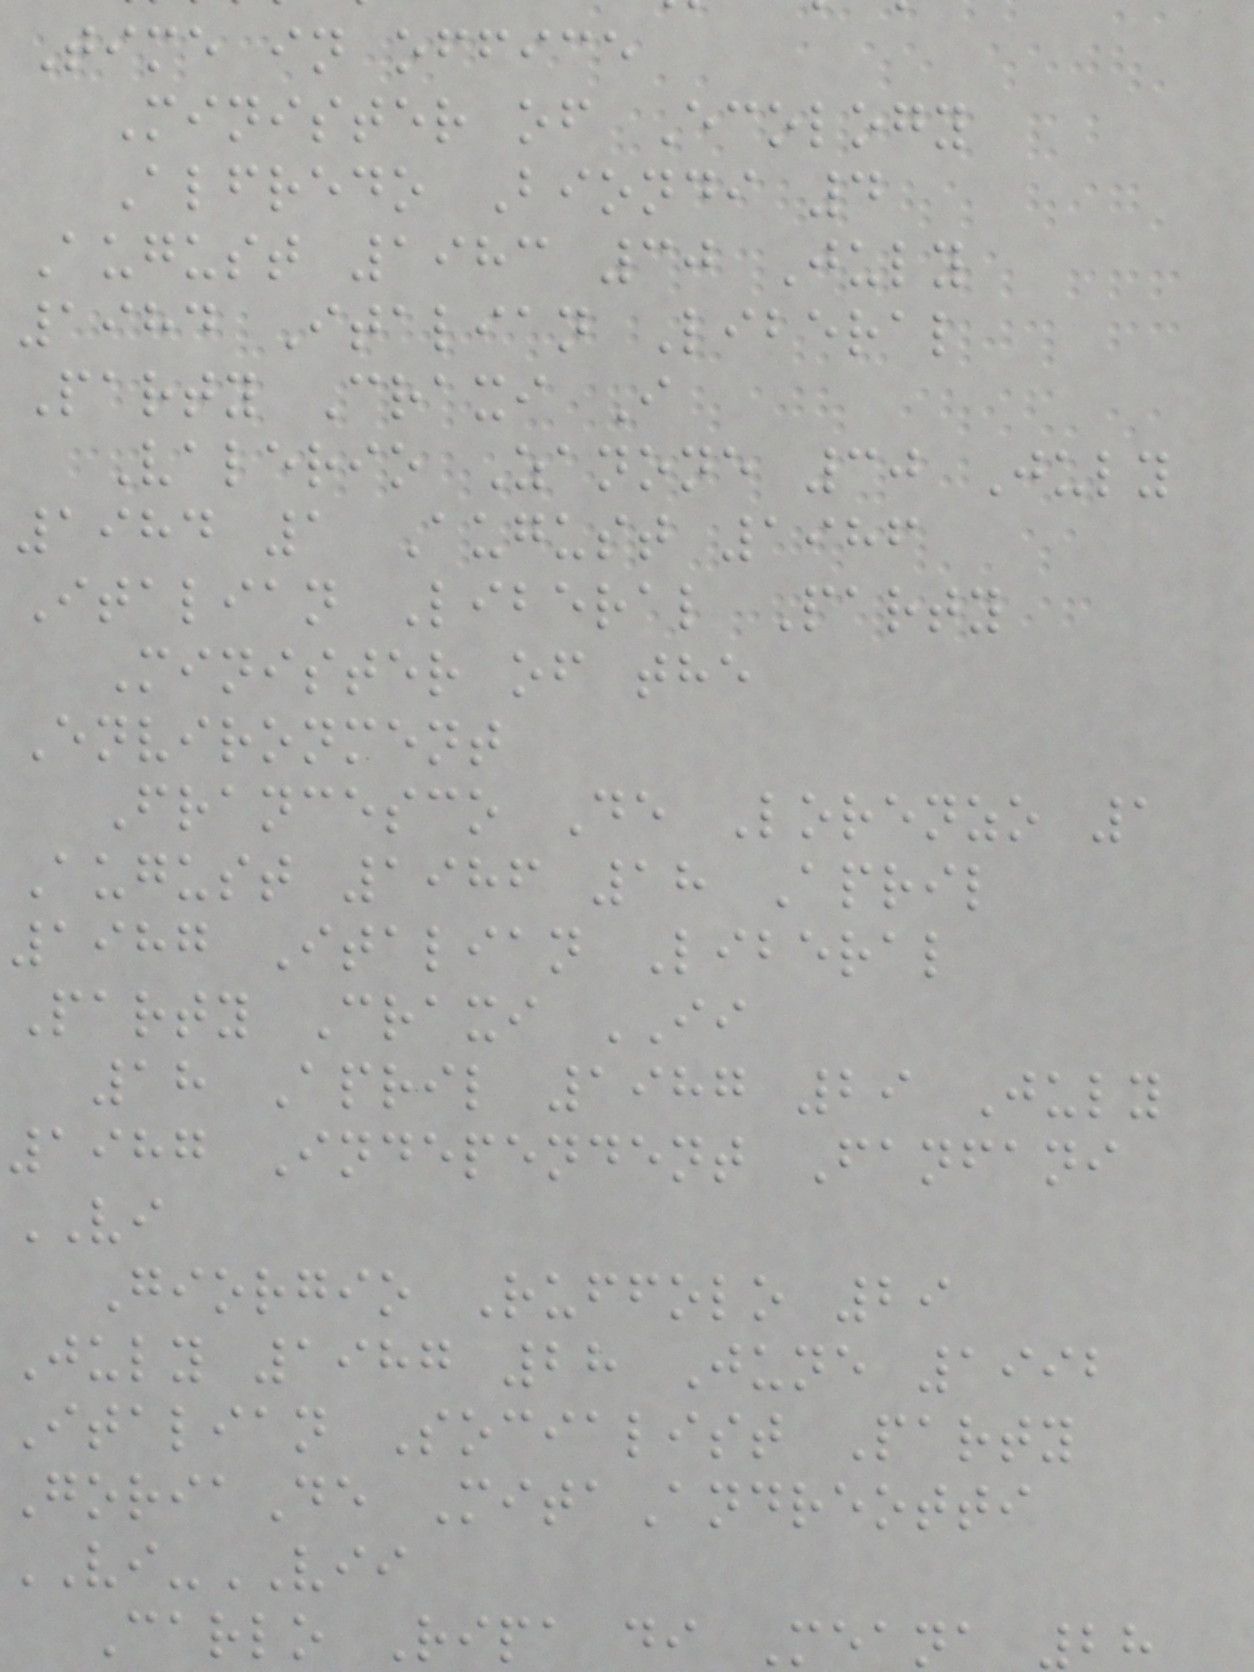Time in office
Minister of Ecology
Alfredo Biondi 4
August 1983 30 July
1984 Italian Liberal
Party Craxi I
Valerio Zanone 30 July
1984 1 August 1986
Italian Liberal Party
Minister of the
Environment
Francesco De Lorenzo 1
August 1986 18 April
1987 Italian Liberal
Party Craxi II
18 April 1987 29 July
1987 Independent Fanfani
VI
Giorgio Ruffolo 29
July 1987 28 June 1992
Italian Socialist Party
GoriaDe MitaAndreotti
VI-VII
Carlo Ripa di Meana 28
